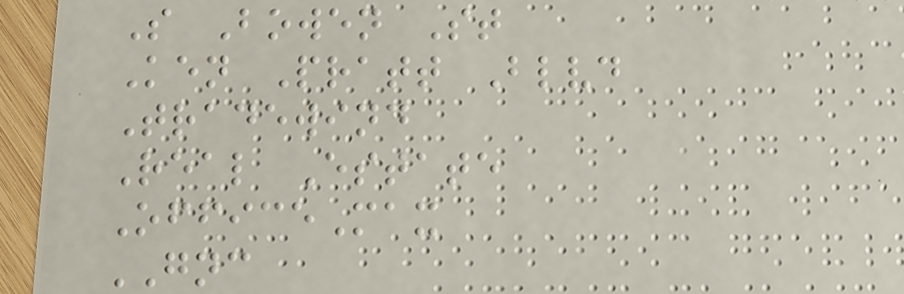S Bowen St
Ken Pratt Blvd
Tradewind
Real Estate
OfficeMax
GNC
